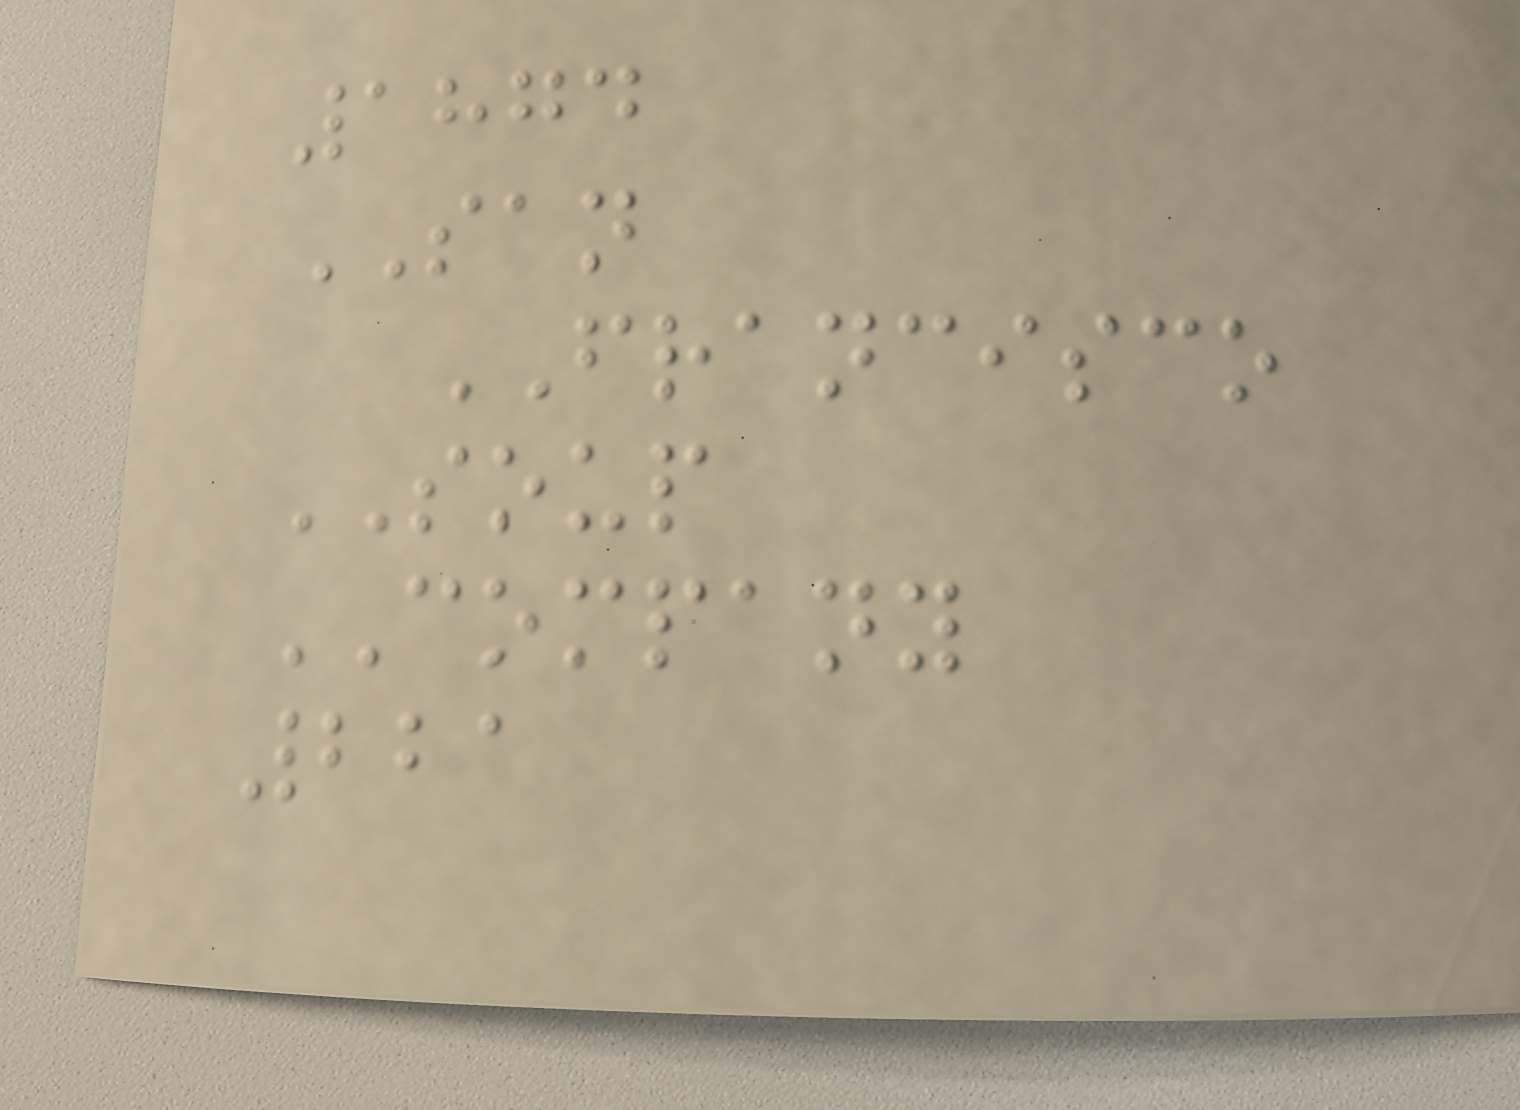1874
SAN
FRANCISCO
SOUP
COMPANY
221
